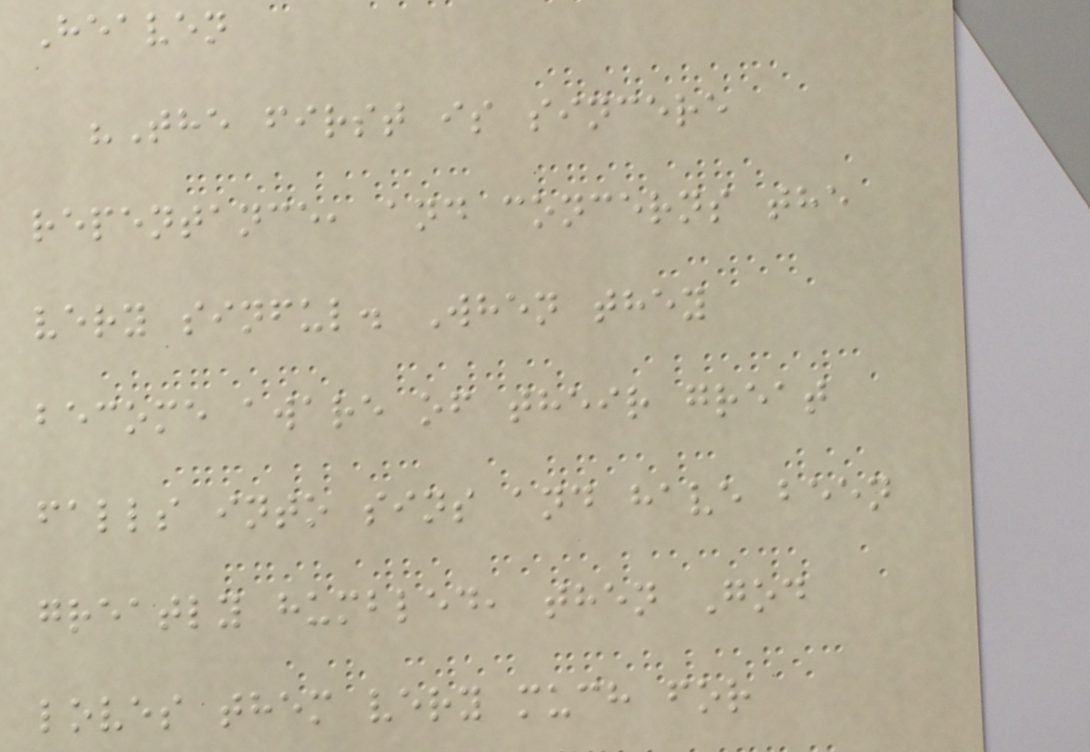Heaven
"The first is sincere
repentance, and concerns the
very sinful. When they
become aware of their great
falls into sins and have been
greatly humbled, then God
loves them very much for
